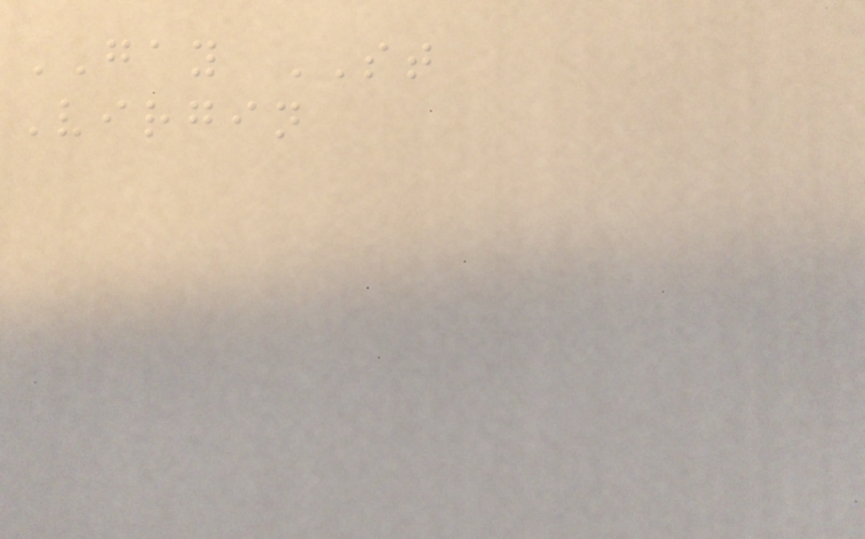GAY ST
Virgin
